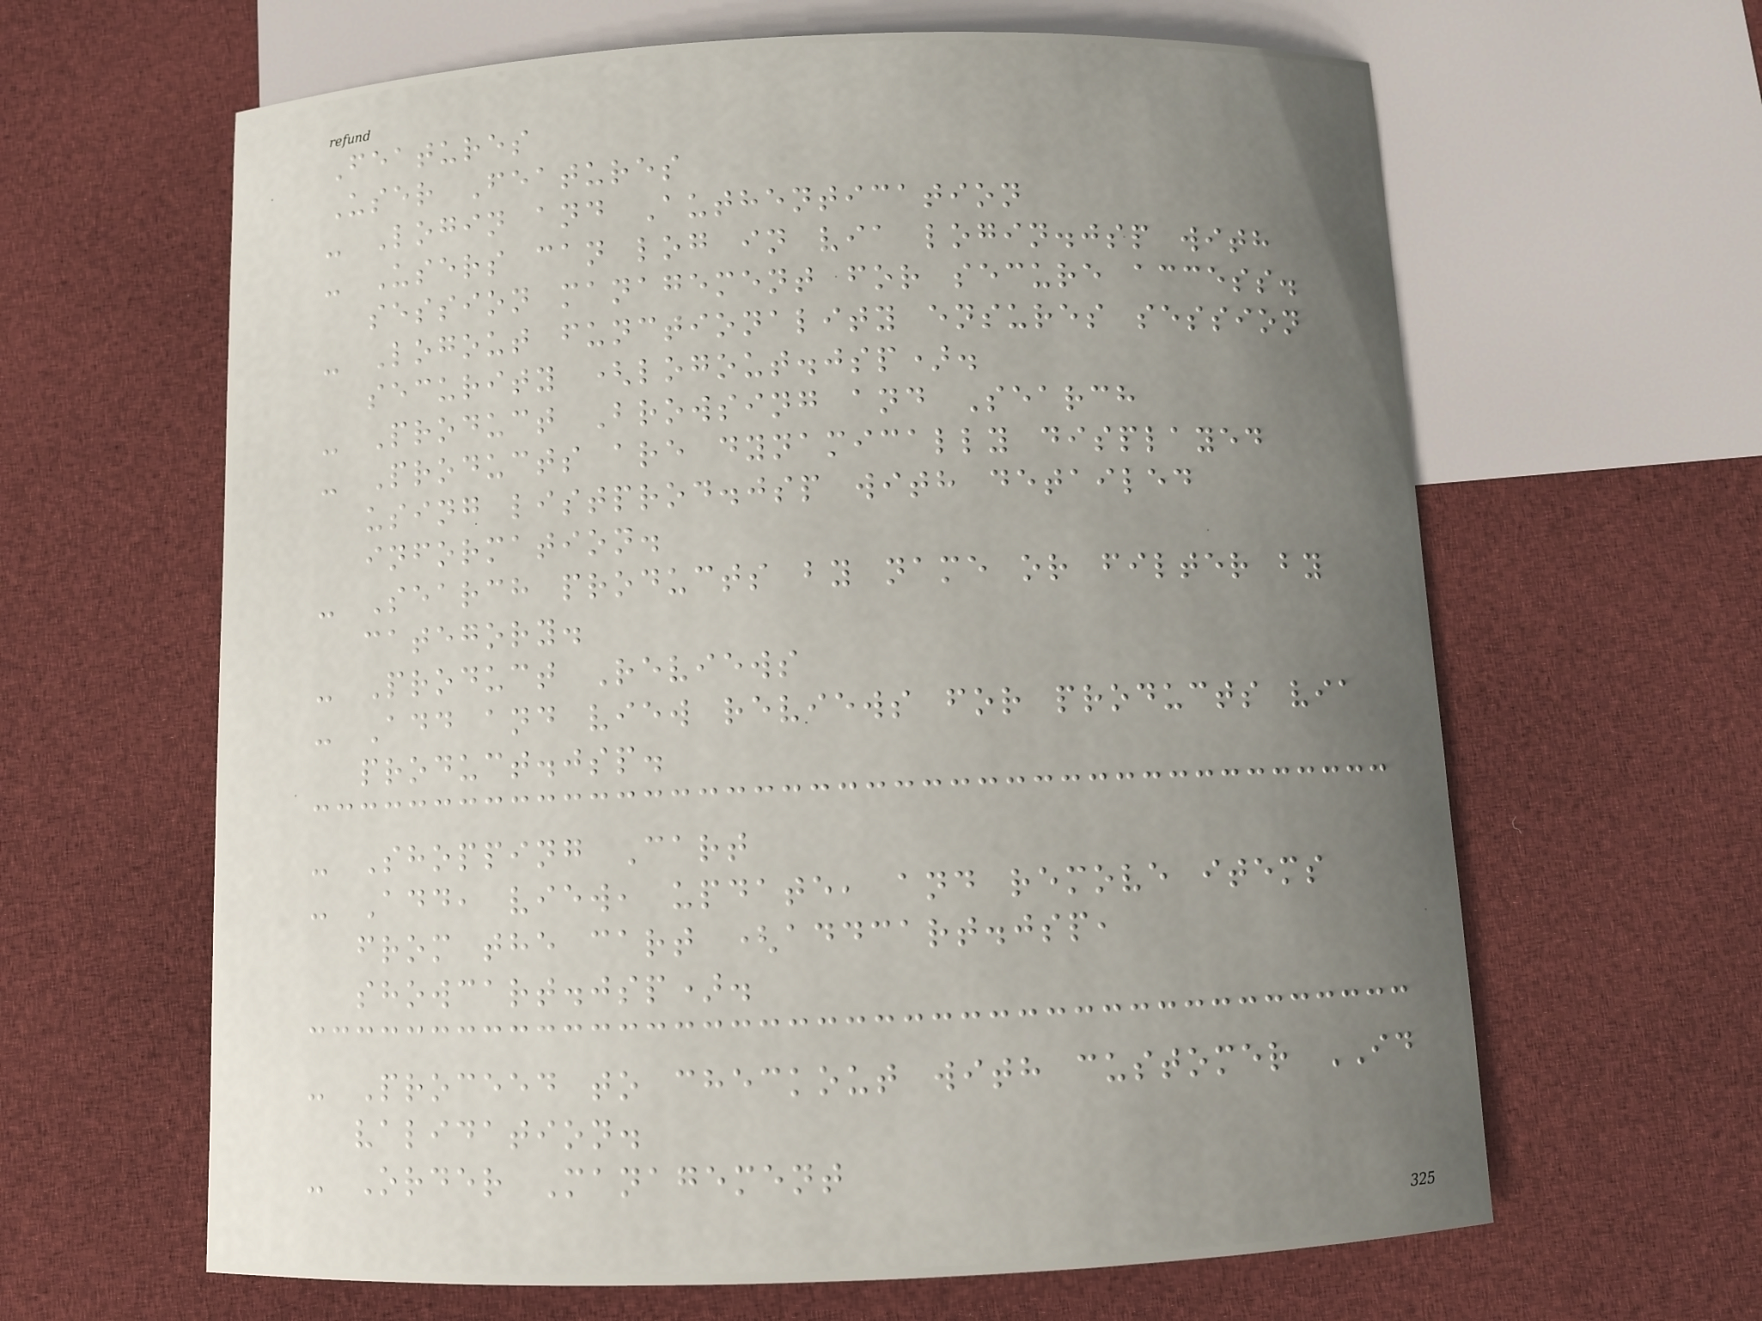Features
User Features
- Login and Authentication
- Users can log in via login.jsp with
session management for secure access.
- Logout functionality ensures session
security (logout.jsp).
- Product Browsing and Search
- Products are dynamically displayed
using listprod.jsp with detailed
information.
- Search products by name or filter by
category.
- Product Reviews
- Add and view reviews for products via
product.jsp.
- Shopping Cart
- Add, view, update, and remove items
from the cart (addcart.jsp,
showcart.jsp).
- Proceed to checkout with customer ID
validation.
- Order Management
